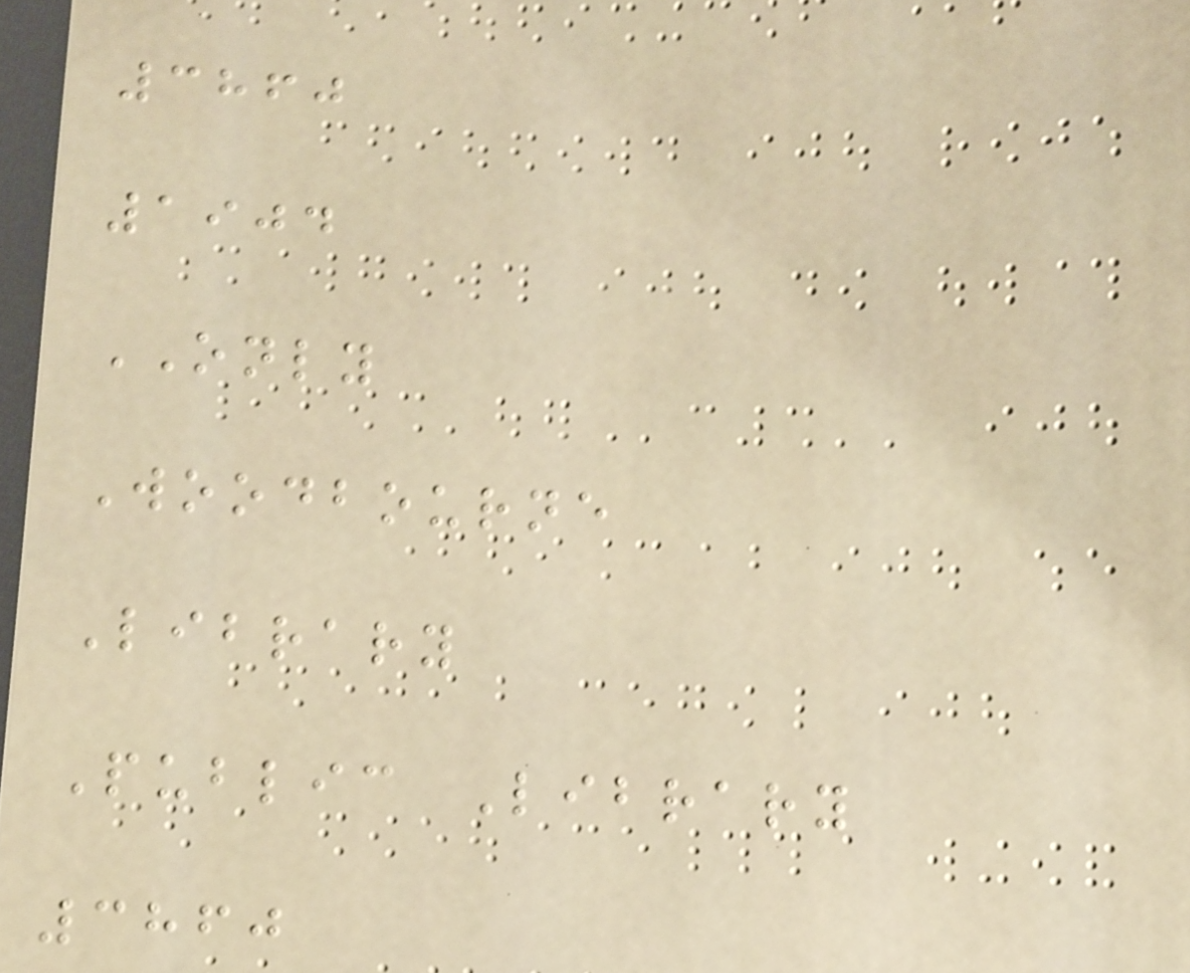3860
1904
ONLY
Woodbourne
Library
Public Library
3860
